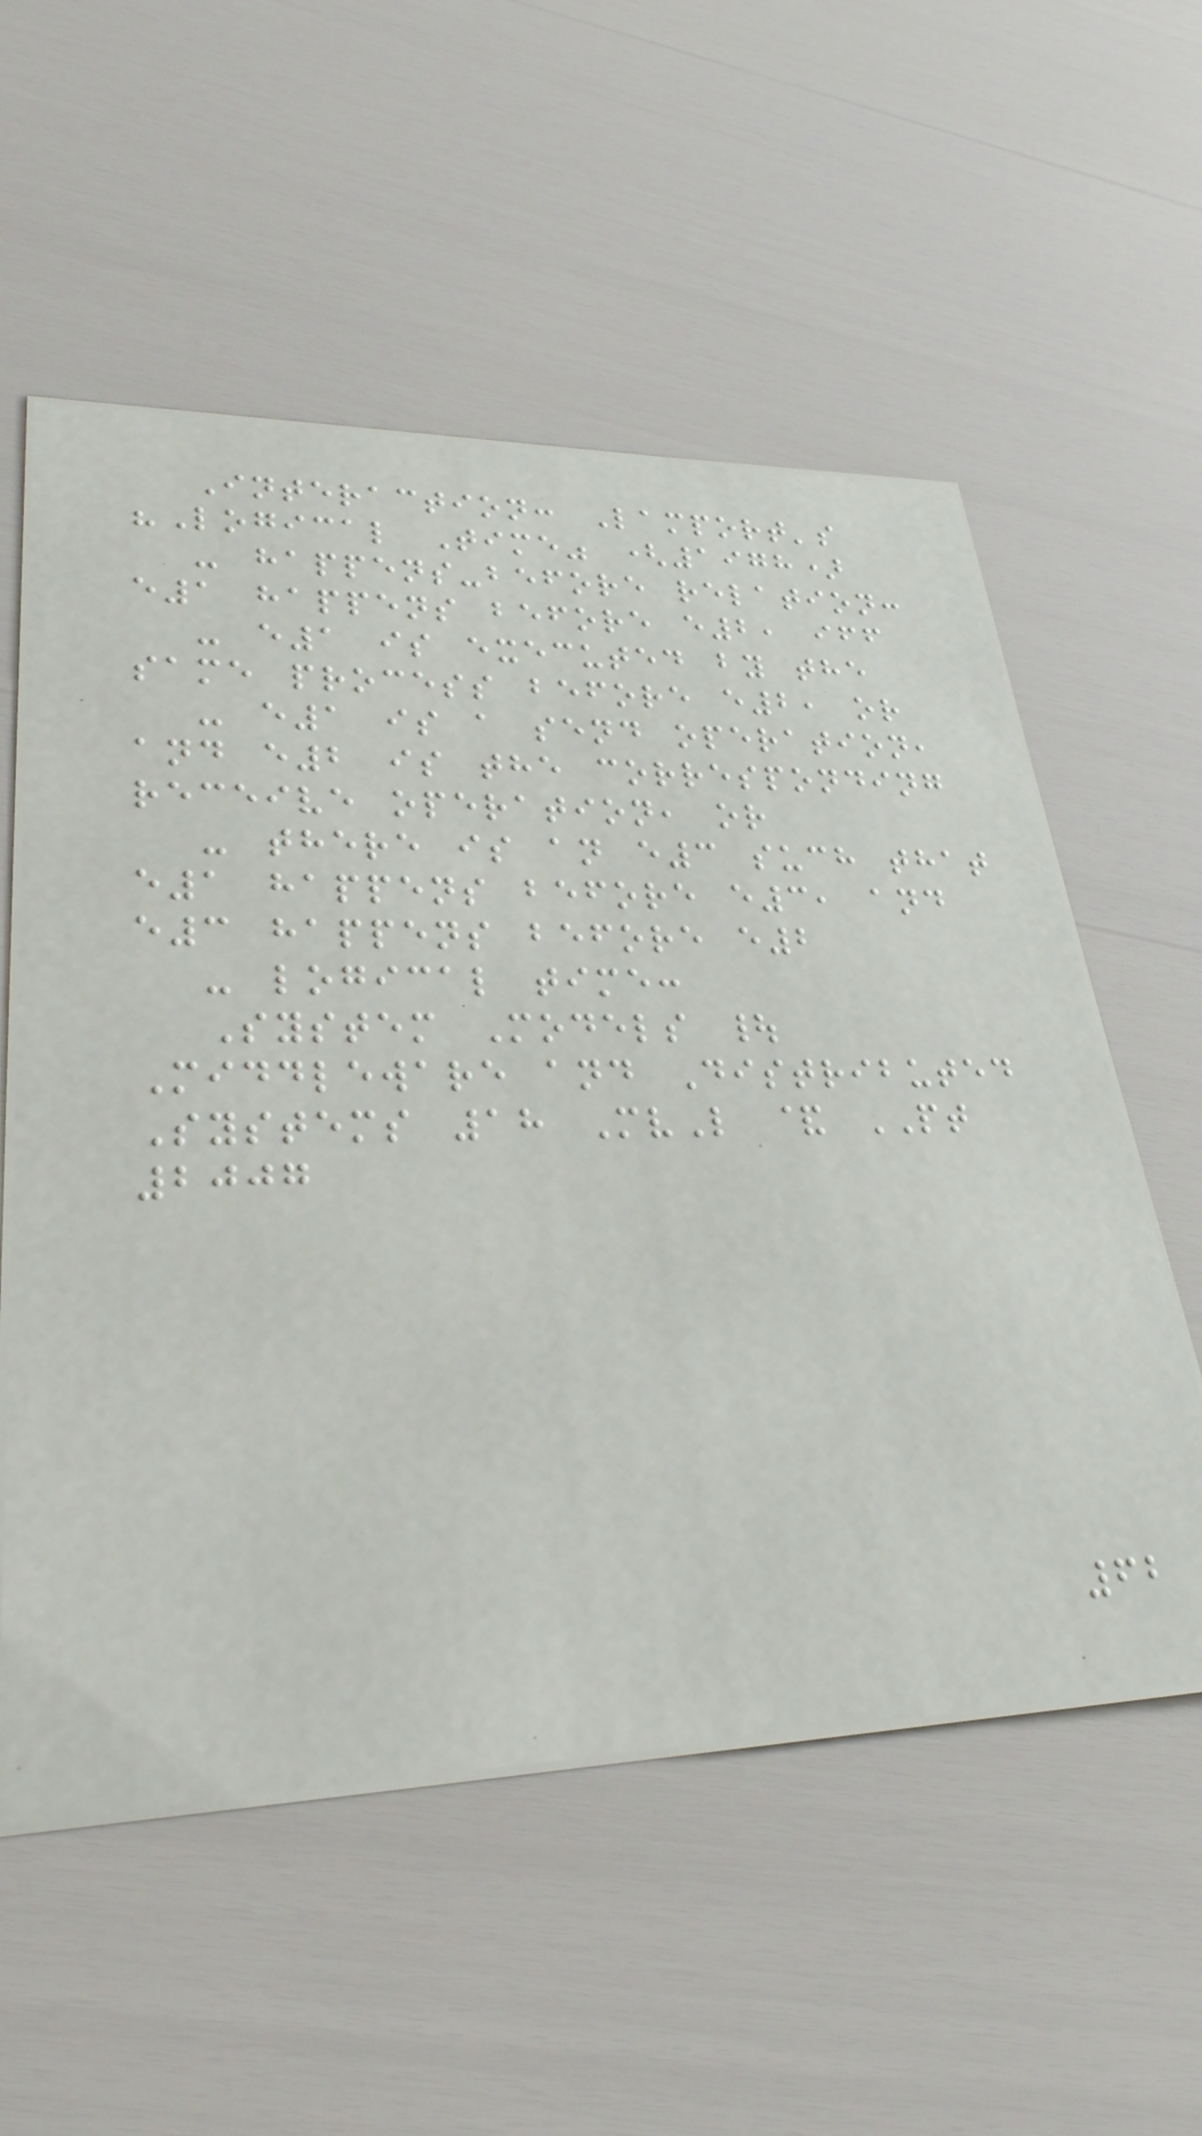Interaction: Lamport's
"Logical Time" (1978)
- happens-before relation:
e1 happens before e2, iff
- e1 is executed by the
same process before e2, or
- e1 is a send operation,
and e2 is the corresponding
receive operation, or
- there is an e3 such that
e1 happens before e3, and
e3 happens before e2
- logical time:
System Models |
Middleware and Distributed
Systems 18 MvL & PT
2007
62
